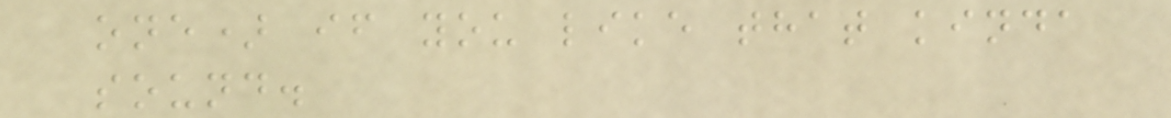one) if you like that kinda
sound.
